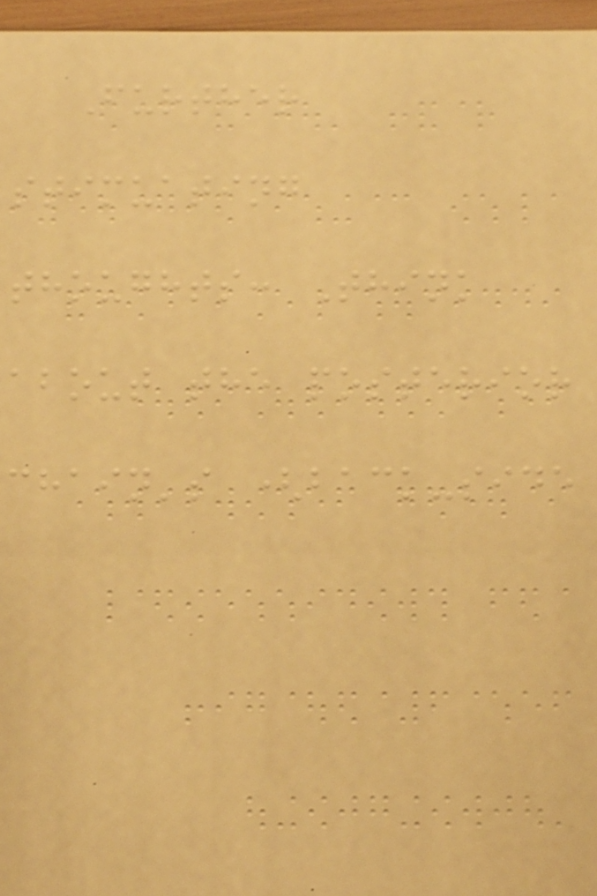Further
stimuating
thoughts: Think
about the posterior
chain's (back-side
